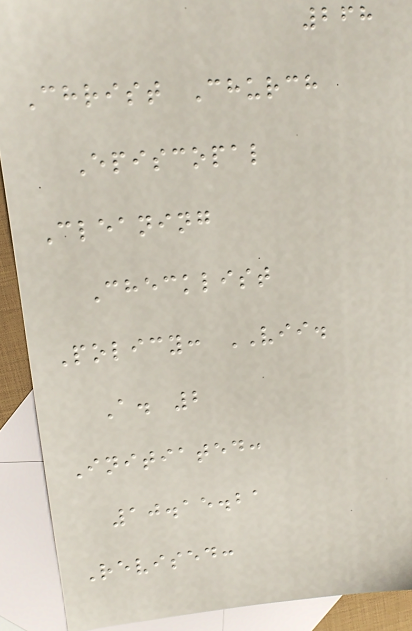268
Christ Church
Episcopal
Cleaning
Checklist
Policy: VII.
A. 2
Initiated:
10.15.21
Revised:
